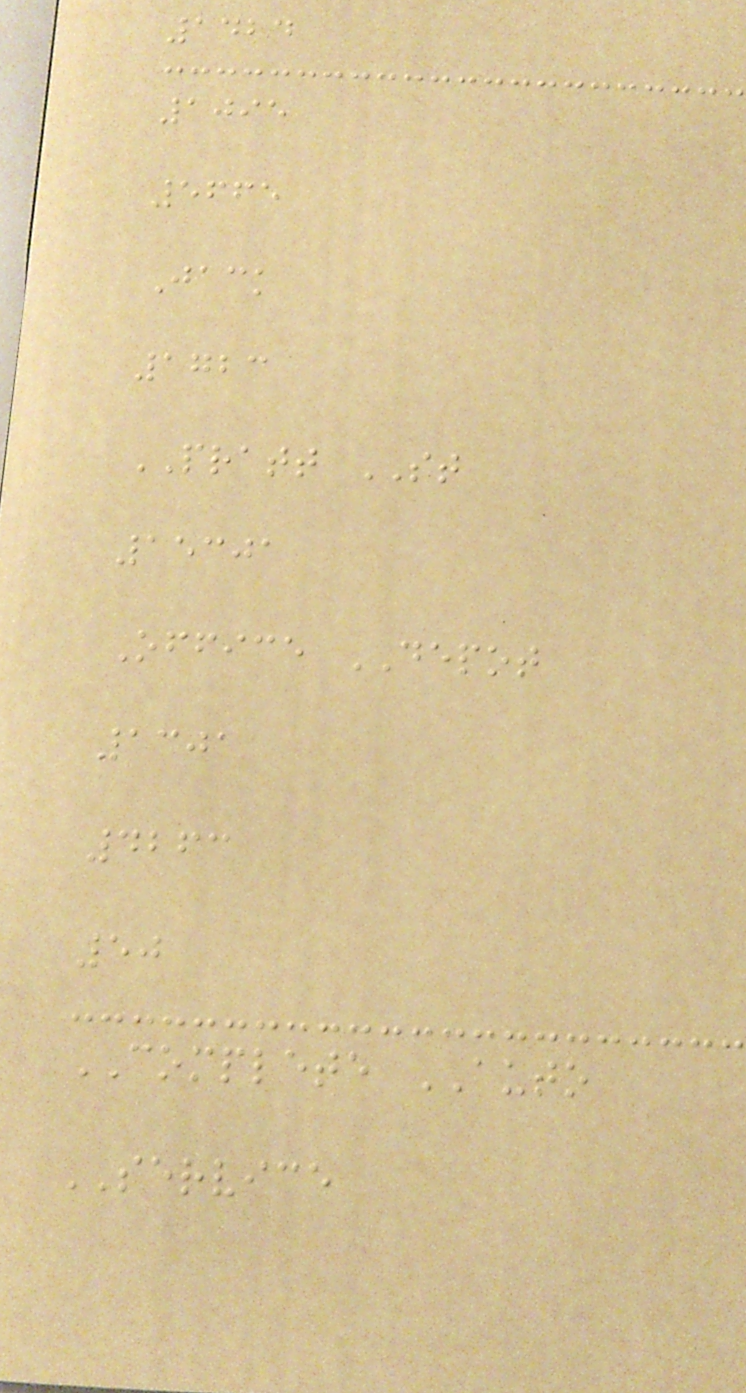1424
1095
5665
Jack
1723
PRATT ST
15301
Office DEPOT
1301
4263
50
COMPLETE AUTO
SERVICE
